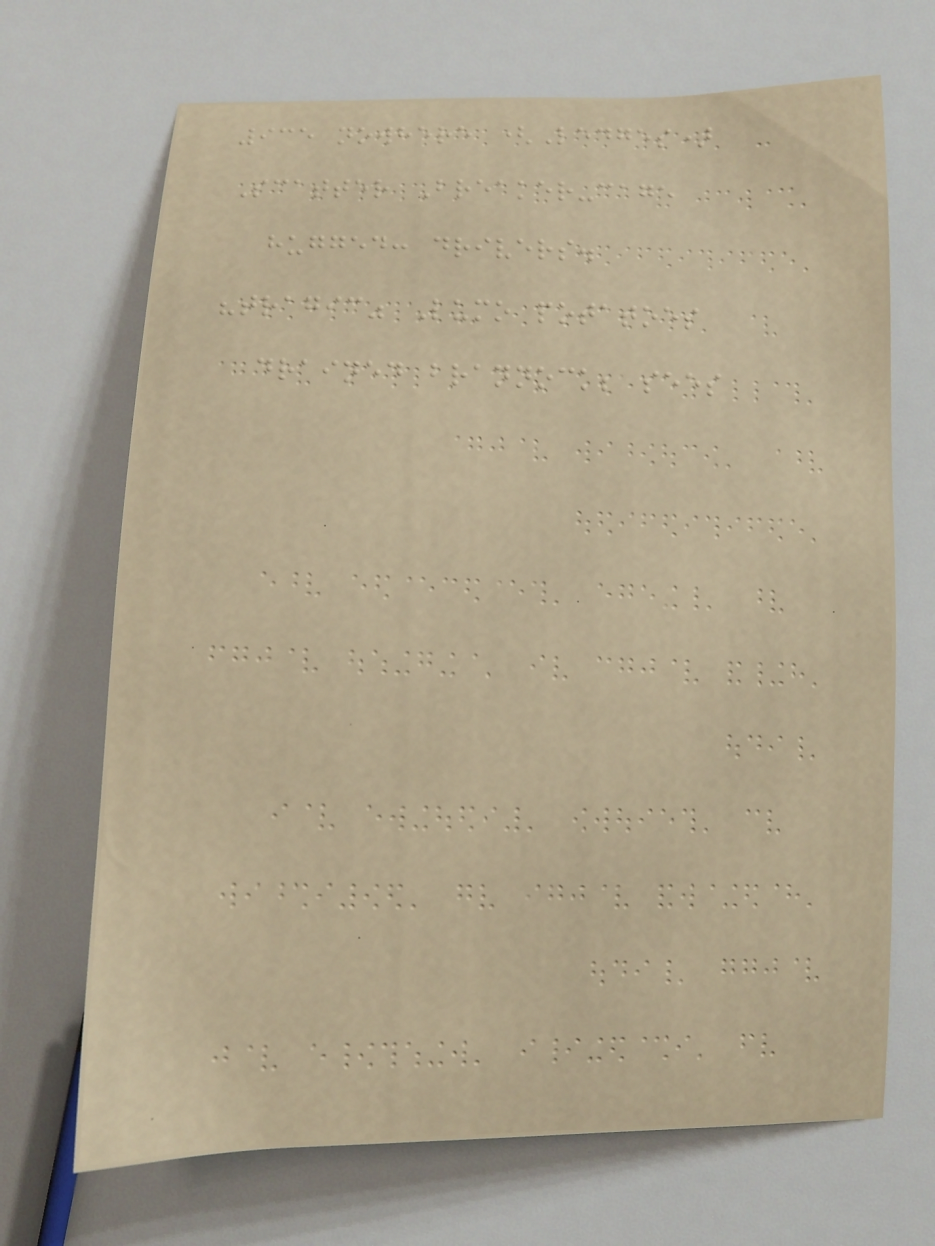935 nowhere (Ledges)
Scatter Breaker-cage
hugged: drivers.
"tragic" Lumo potatoes
drained brannock; sees
